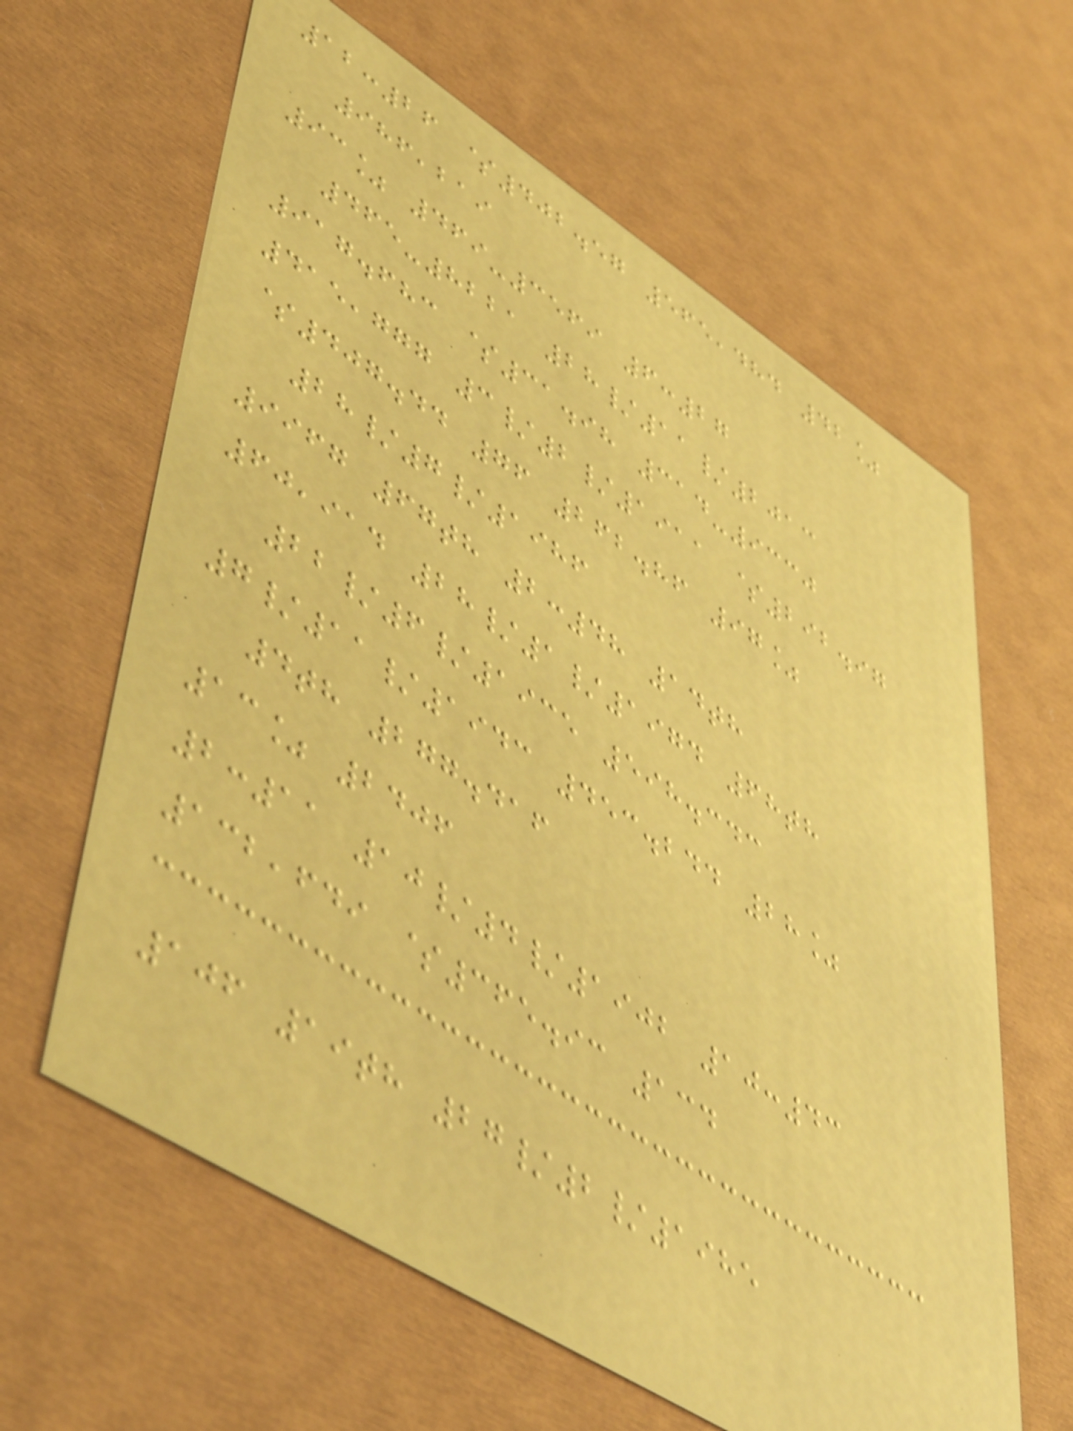12:26 $402.57 565,484 42%
986,219
93% 469-3569 6:27
465-8221 28/11/2013
917.683 $31.98 314-9330
415,777 3/2/1911 $292.97
$407.44 76 262.86 97%
28/7/1986
9967 67th 2:48 14th
60,914 28/1/1974 68th
22/6/1935 598.343
7/11/1943 453.244 28%
4th 277.416
13% 2406
2:11 10/4/1902 10:43
132,649 $365.93 134
106 19th 27/2/1985
